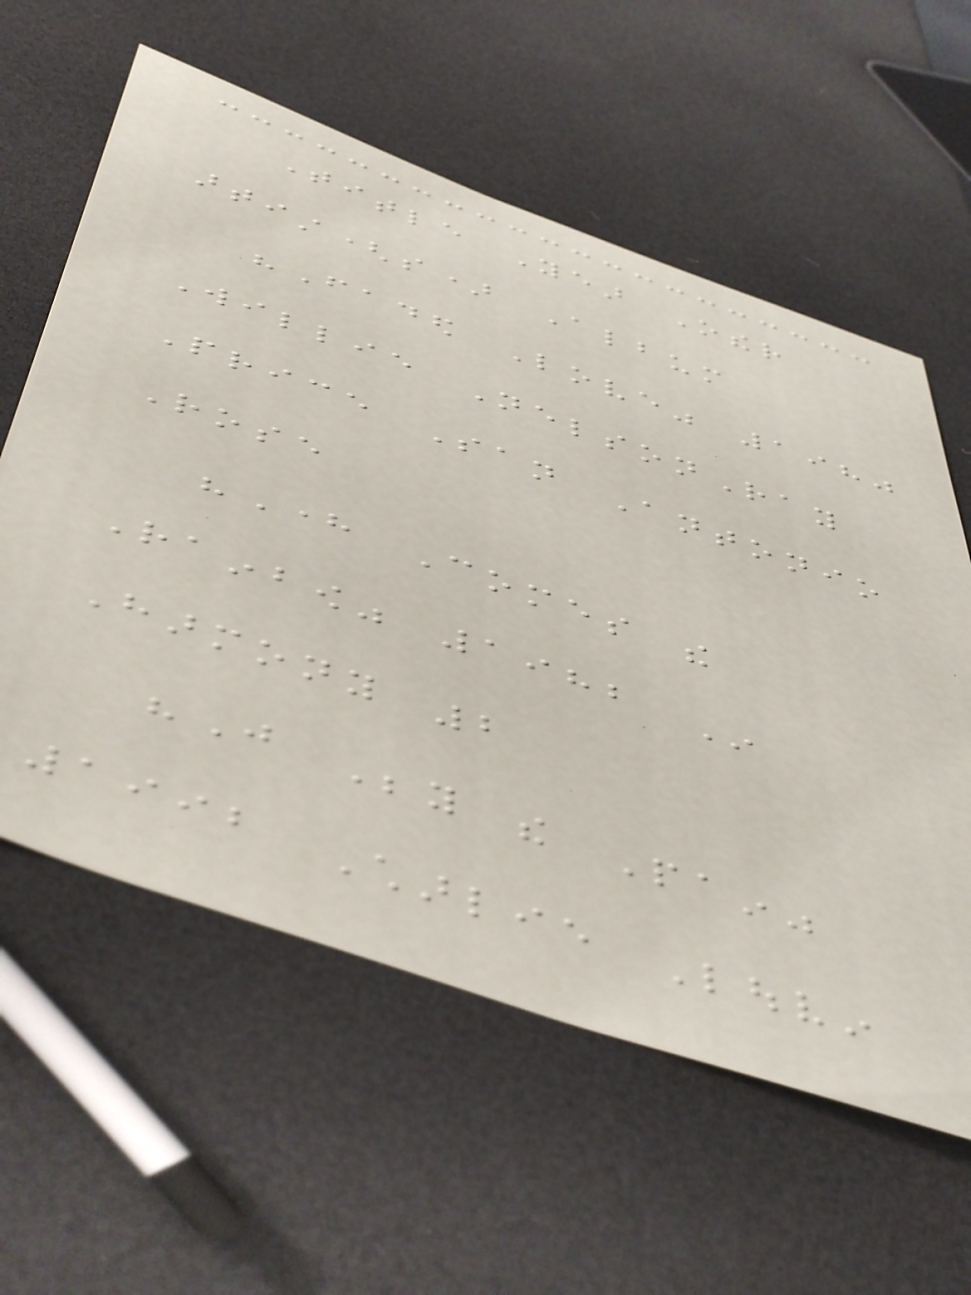Title Year Other
artist(s) Album
"Faded Love" 1980
Willie NelsonRay
Price San Antonio
Rose
"Here Comes the
Rainbow" 1982 In
Harmony 2
"Just Beyond the Pain"
1992 Charlie Louvin
